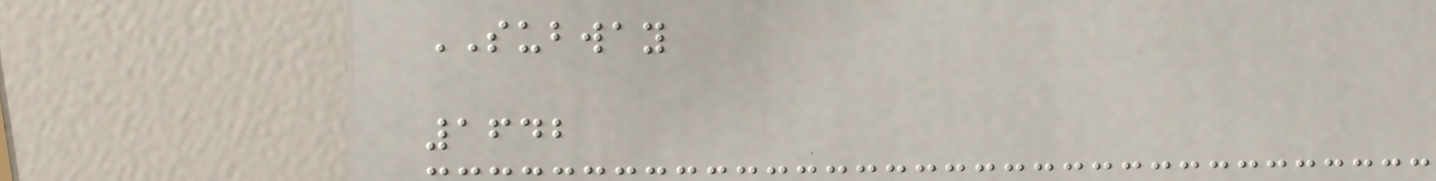SUBWAY
1642
